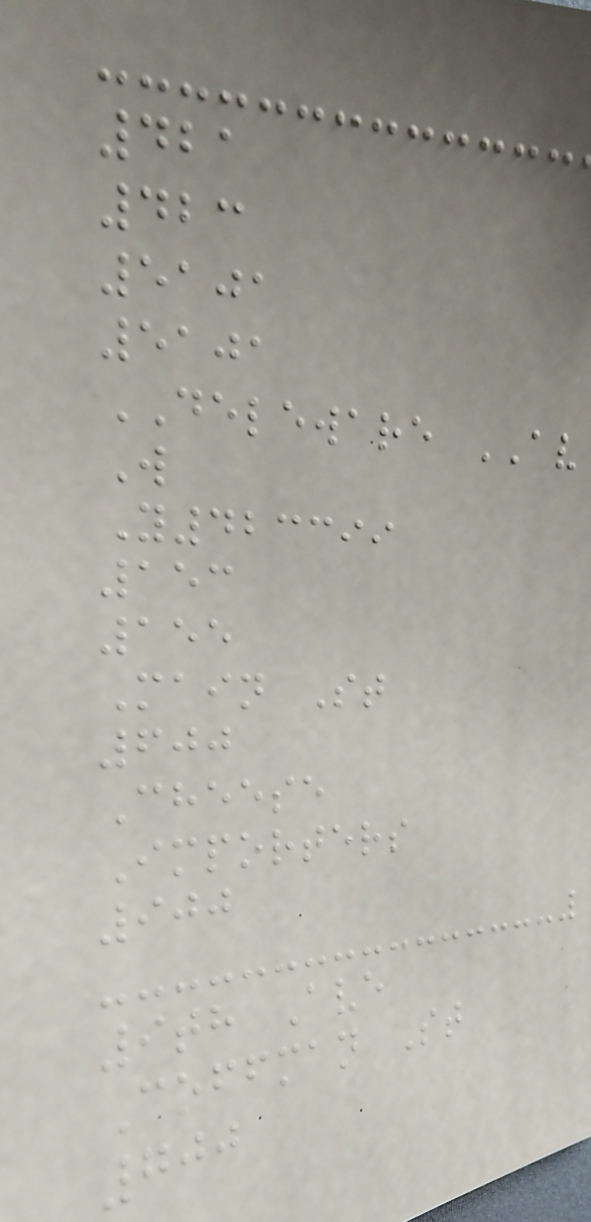421
423
5101
5101
DELEWARE AV
W
Y423399
153
155
Main St
600
Cheese
Importers
900
9th Ave
Coffman St
700
